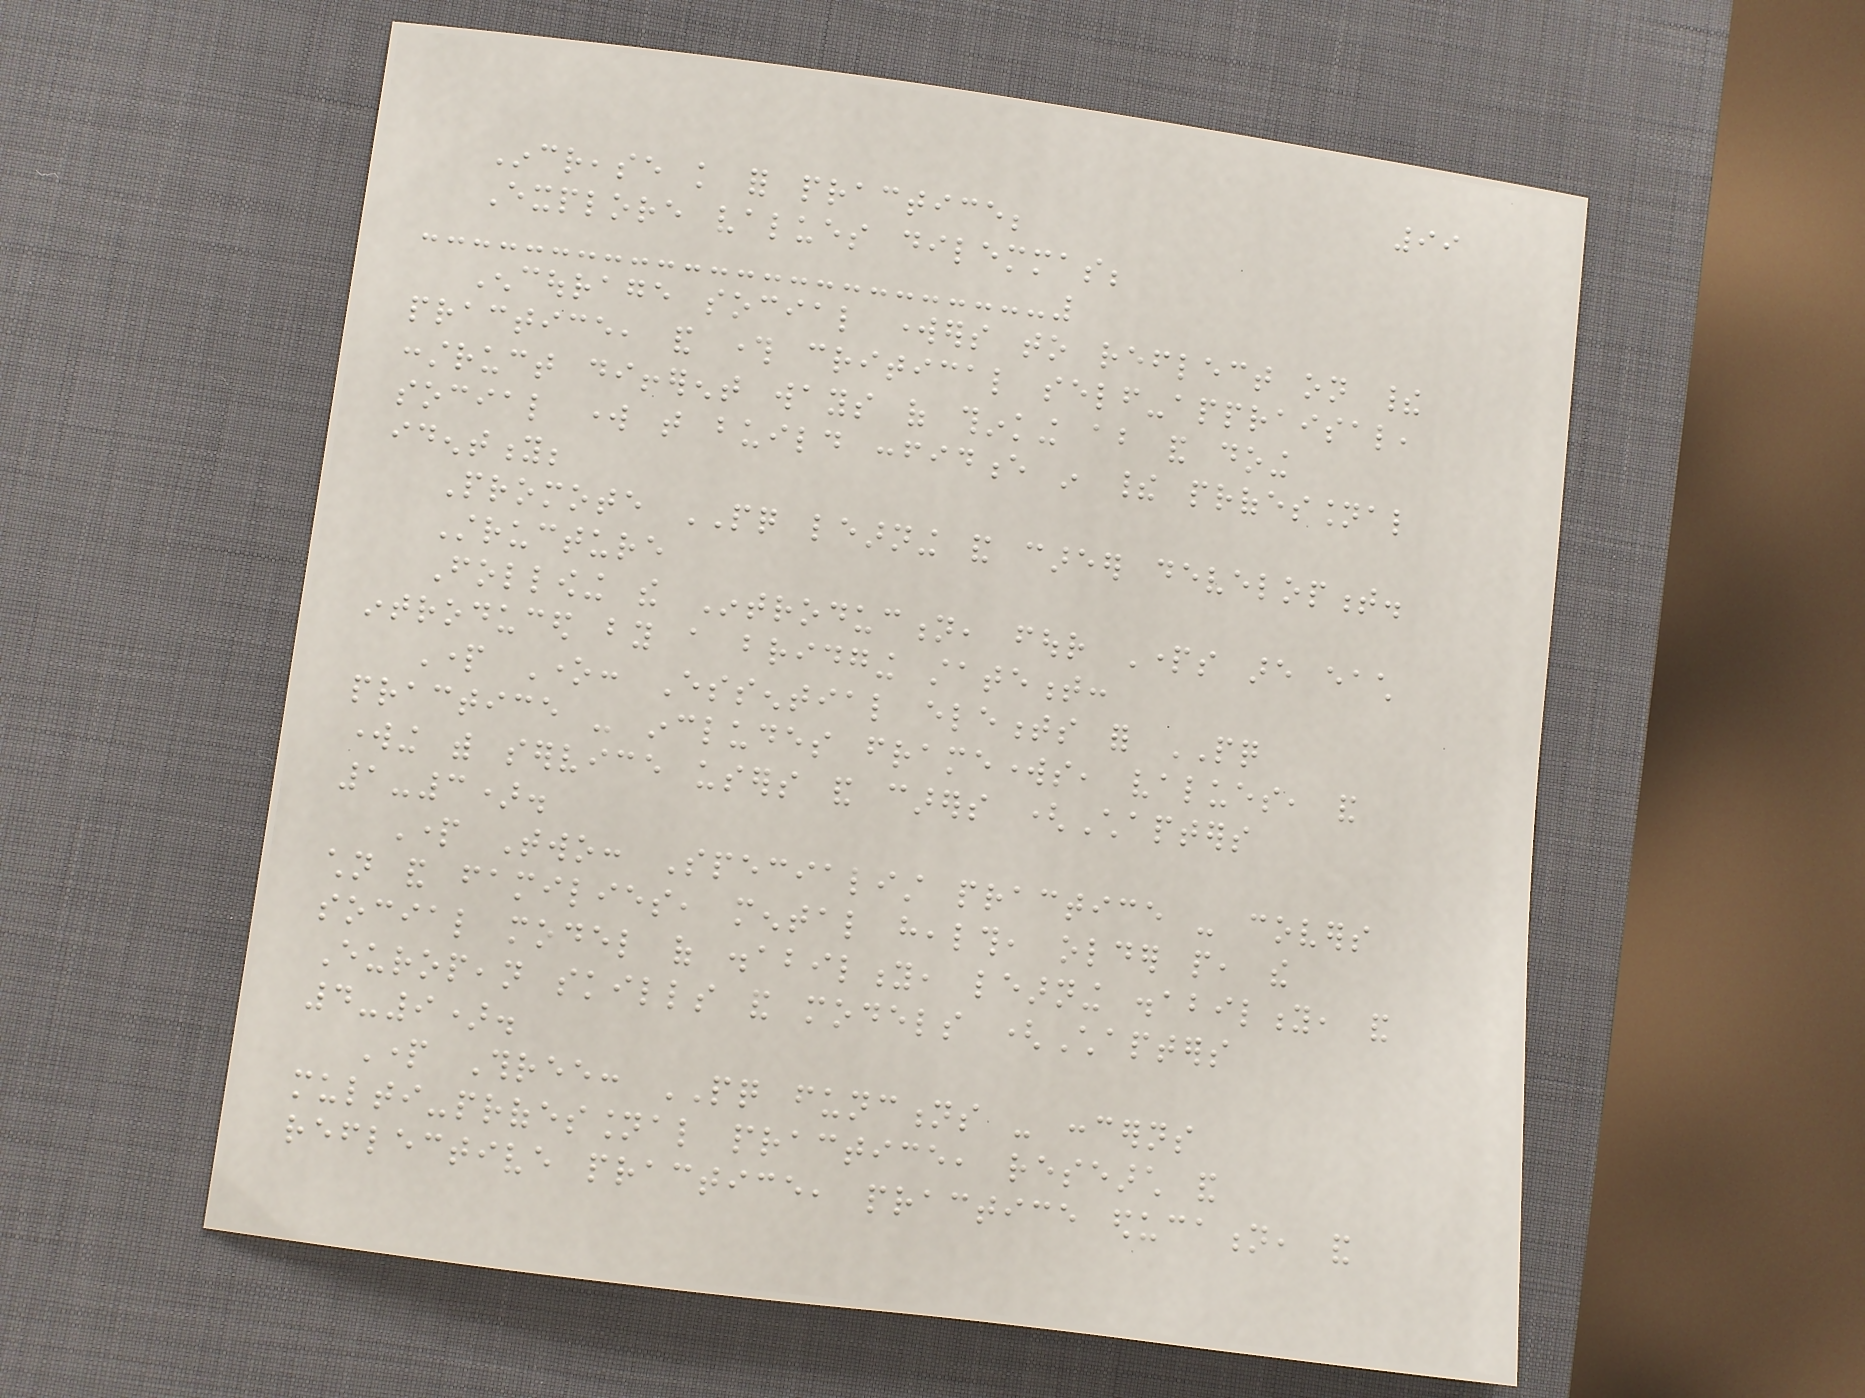99
Increase knowledge for practice;
Explore values dilemmas;
Encourage social workers to reflect on their
practice, and through critical self-appraisal,
construct different ways of thinking about and doing
social work that build confidence in their professional
identity;
Promote PQ learning and career development.
Structure
Following the Introduction, four Parts are each
introduced by a bridging statement:
Part One: Essential elements for PQ
practice - includes frameworks, values, and
working with service users and carers (Chapters
1-3).
Part Two: Specialist practice - covers
children and families, mental health, older people, the
social model of disability, learning disability, and
European skills and models (Chapters
4-9).
Part Three: PQ functions - concerns
multi-professional practice, research and
reflective practice, practice education, and
